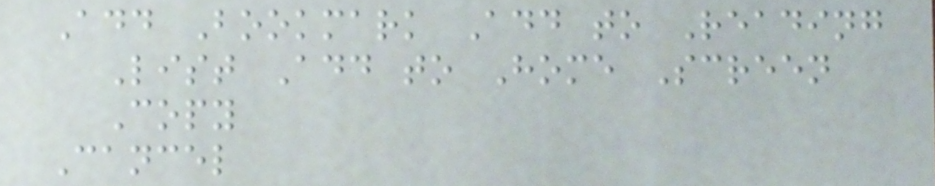Add Bookmark Add to Reading
List Add to Home Screen
Copy
Cancel
